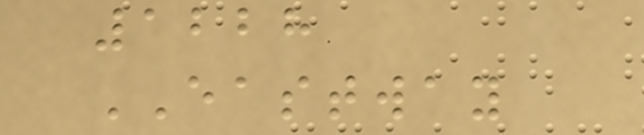1228
EASTWAY
